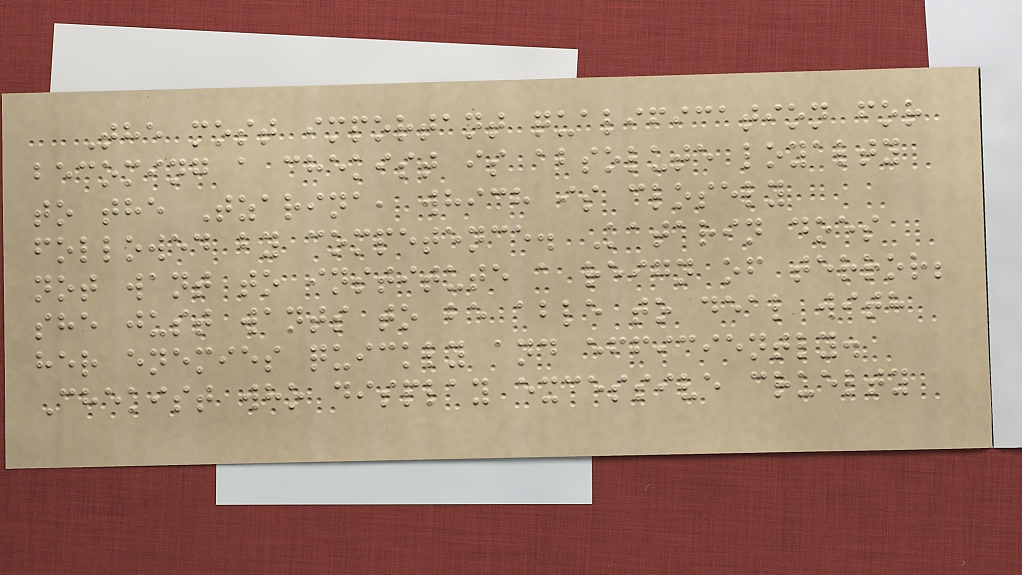The most important qualification for
becoming a chekist is absolute loyalty
to the Tzarina, which is closely
followed by competence. Katarin does
not want to institute a reign of terror;
she just wants to be able to deal with
her enemies quickly and efficiently.
Chekist who display excessive cruelty
